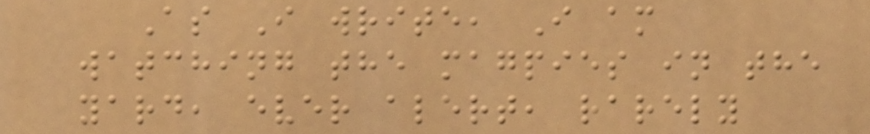As I write, I am
watching the magpies in the
yard, ever alert, rarely
